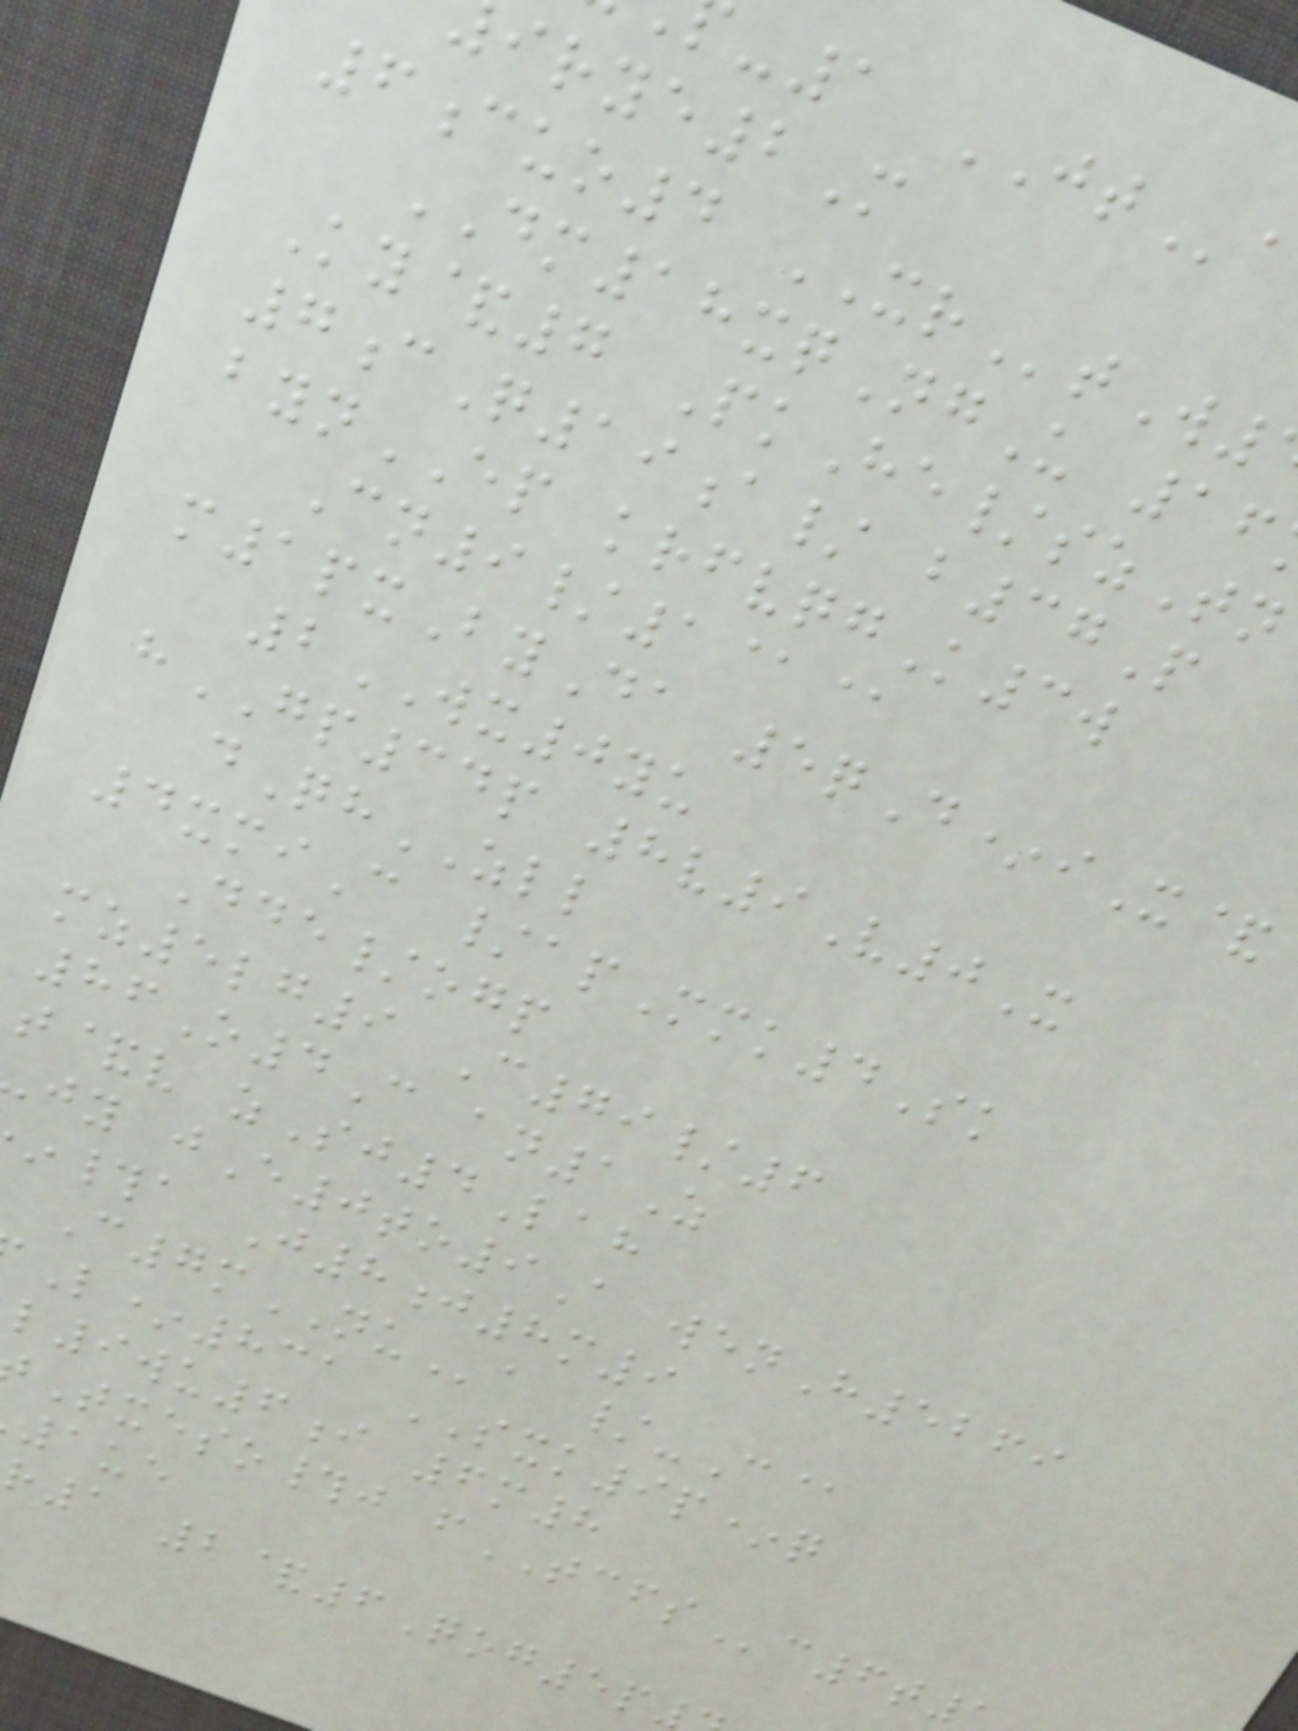-1 JT
rye2M
6cuo4 XRtW
DM18xqNgU 16
Ky&7 PkHe/szTn
7cQ19a/ b37P
bynEP krfvqgK3w
Cn9/1@@
m1pxByDa 5qD*iX&
2WX0yu
hGP34p 8v9V0X
dQhZLL
4xmiC /apMmk4Sk
Dde/ogp
mz5lg9 C79/6
86O4C an1Z
t&v zSj4Lah
jy jE0to9A wenH5269
#a J8j8m9
C7mNUa /-C@
L*831 SXK9p*q
l9wu6i 6m8
Txeso#j fTCFSc6t
1ue
r1 2&6Qog5p
